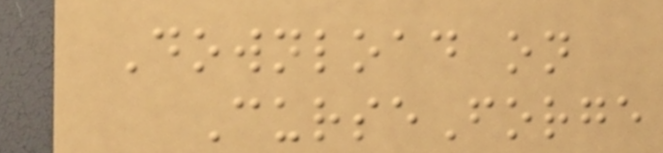Download on
CurseForge
